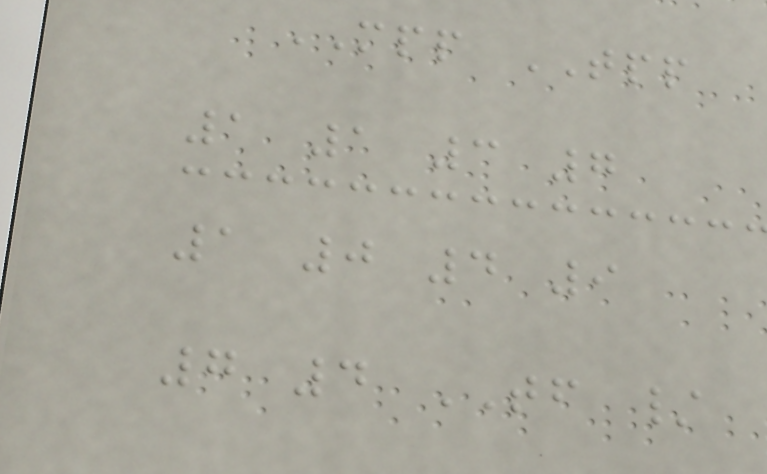MPP TPP
1 1 3 7
1 0 4 9
7 4 TF /
